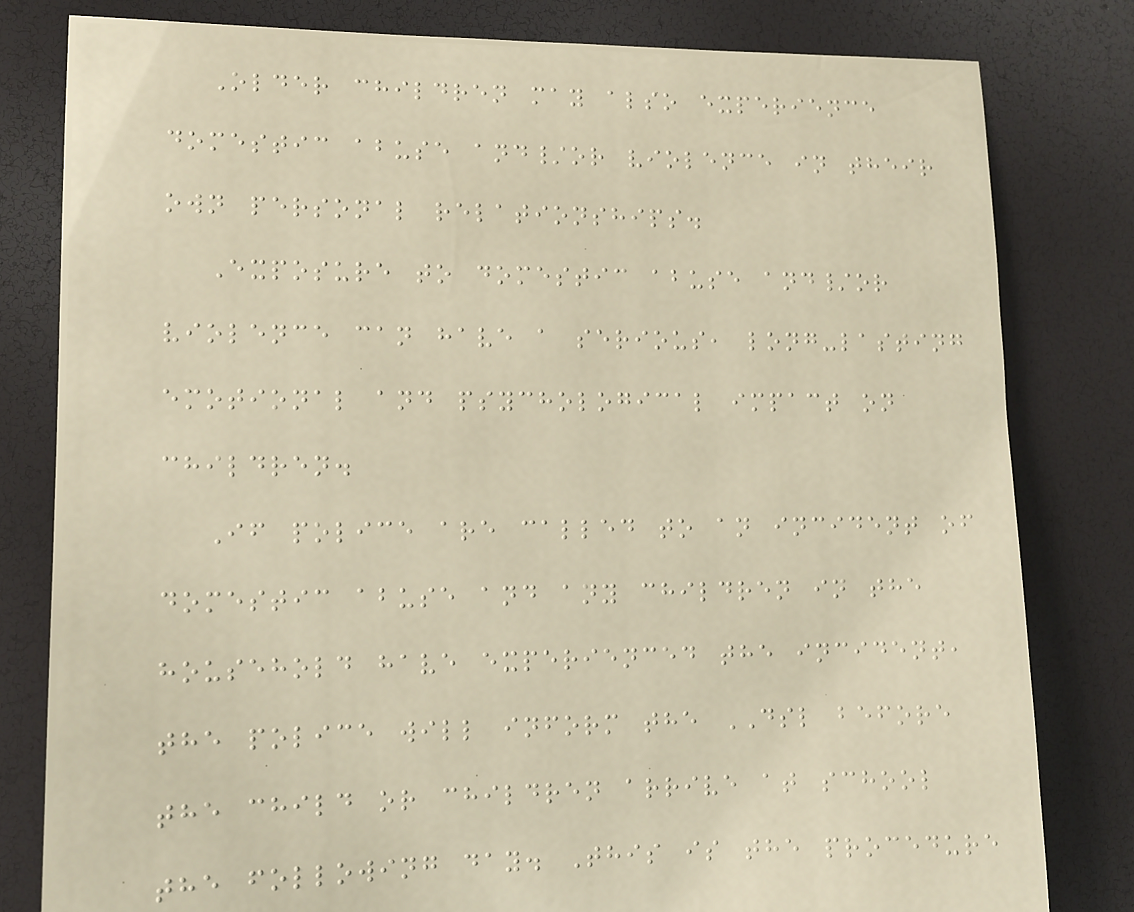Older children may also experience
domestic abuse and/or violence in their
own personal relationships.
Exposure to domestic abuse and/or
violence can have a serious, long-lasting
emotional and psychological impact on
children.
If police are called to an incident of
domestic abuse and any children in the
household have experienced the incident,
the police will inform the DSL before
the child or children arrive at school
the following day. This is the procedure
